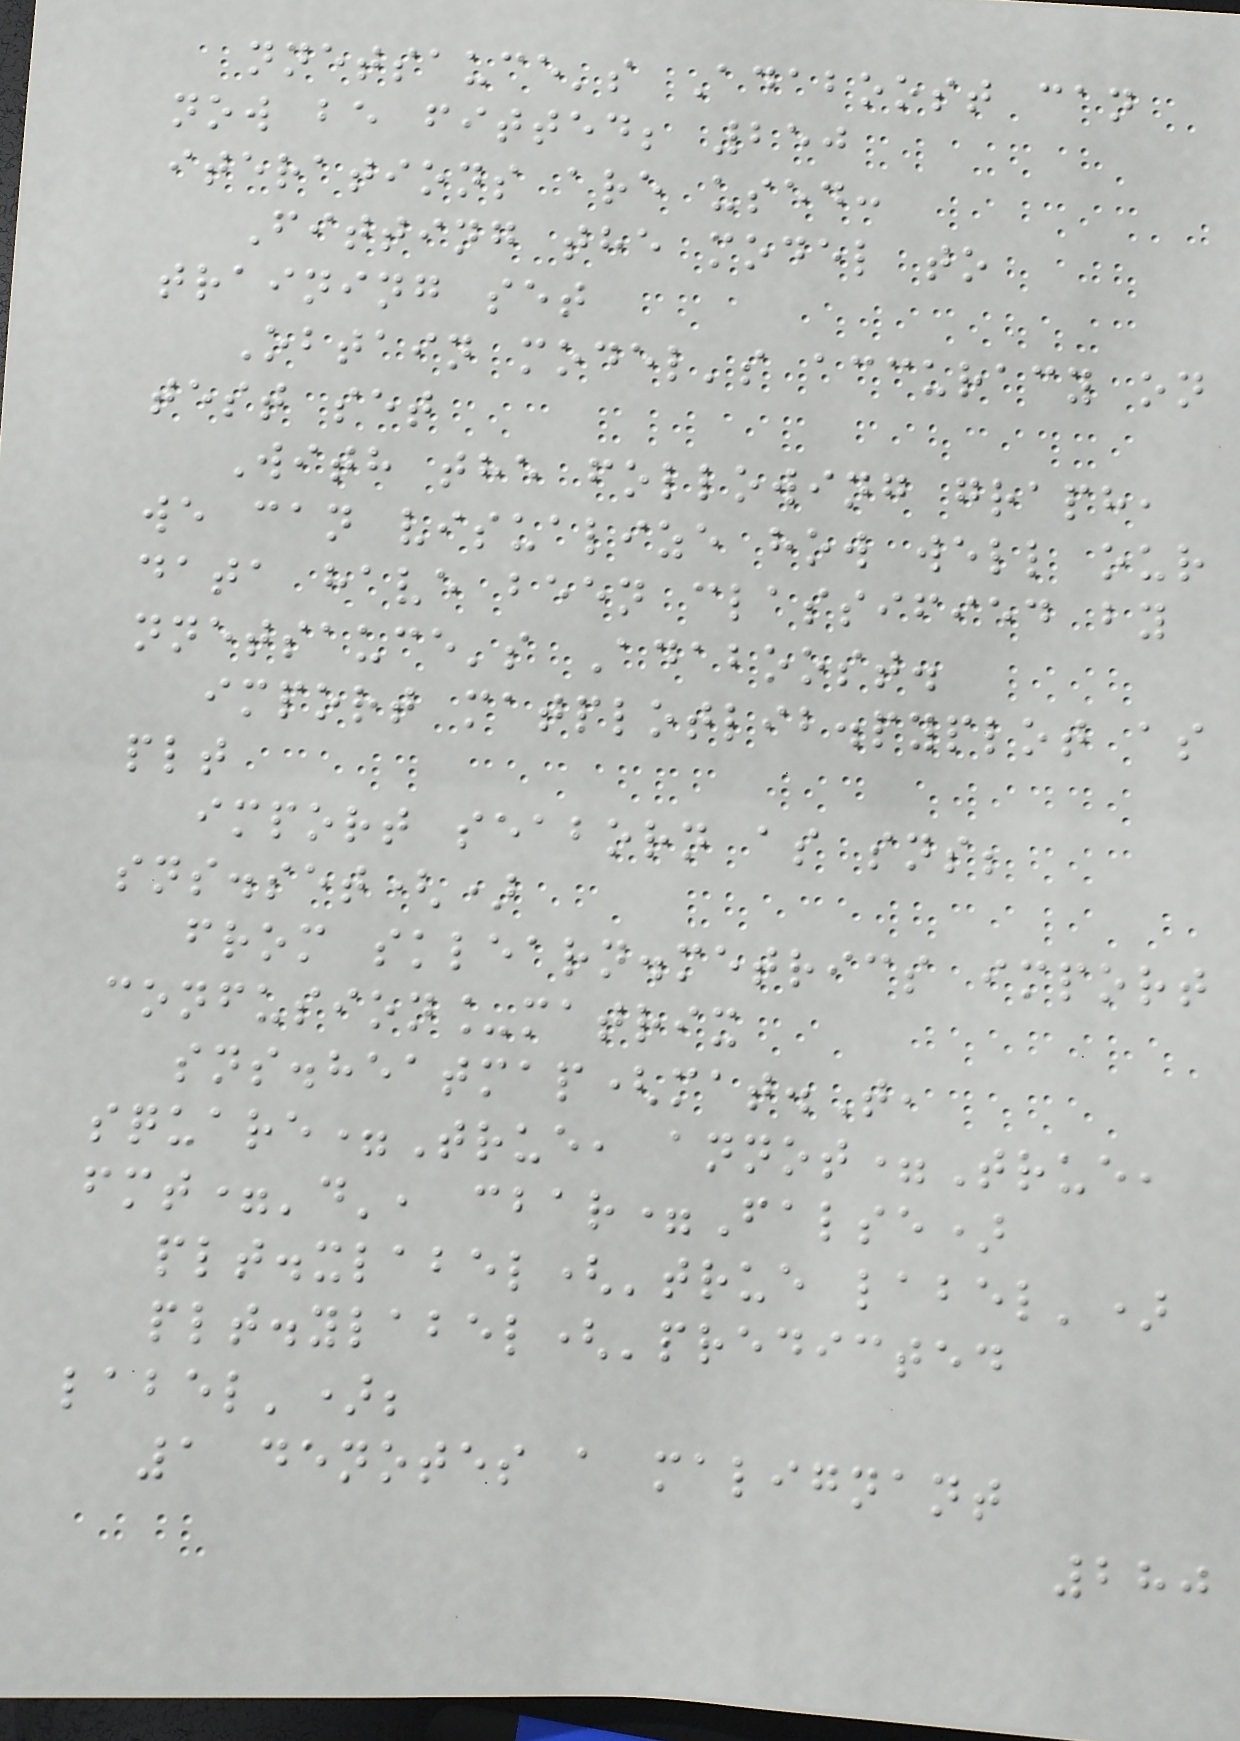nnetsauce's Adaboost can
now be fitted; 250
iterations are used:
Fitting the model to
training set
Obtain model's accuracy on
test set
With the following graph,
we can visualize how well our
data have been classified by
nnetsauce's Adaboost.
import matplotlib.pyplot as
plt
import seaborn as sns;
sns.set()
from sklearn.metrics import
confusion_matrix
sns.heatmap(mat.T,
square=True, annot=True,
fmt='d', cbar=False)
plt.xlabel('true label')
plt.ylabel('predicted
label');
1 denotes a malignant
280
